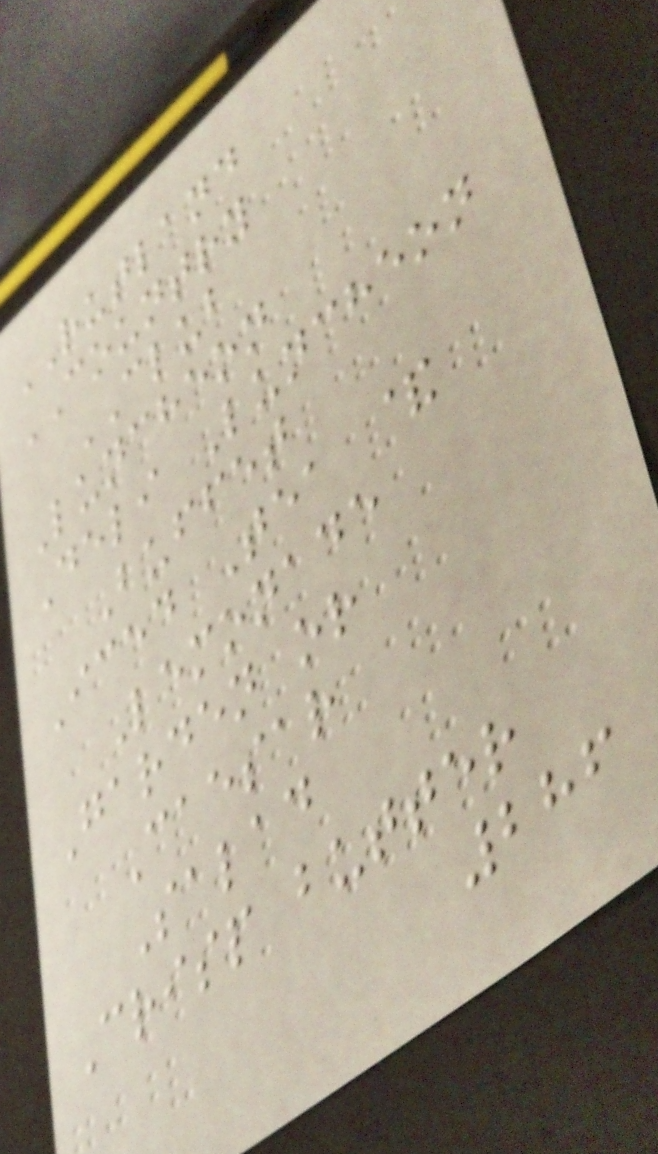RUTLAND
COUNTRY
CLUB
Luncheon
Deli Luncheon
Buffet
Iced Tea &
Lemonade
Garden or
Caesar
Salad
Crisp butter
286
